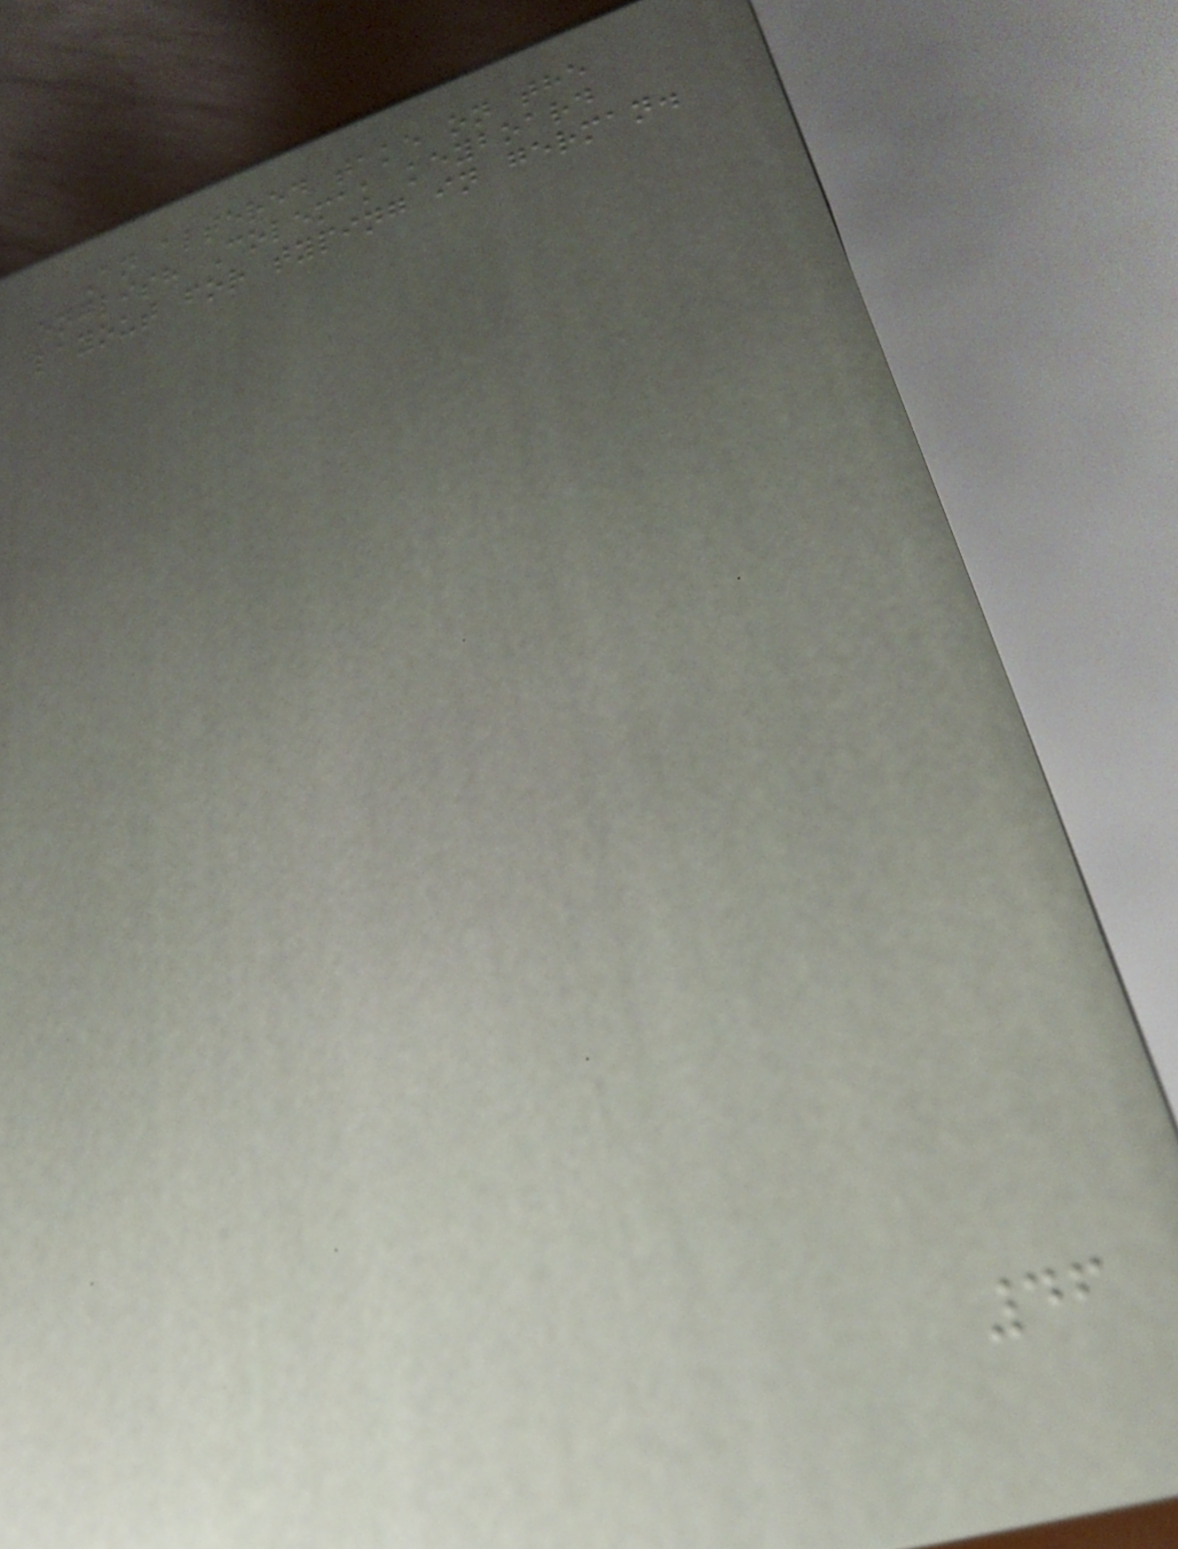An altered take on the
english Colemak keyboard
layout for typing in german.
46
